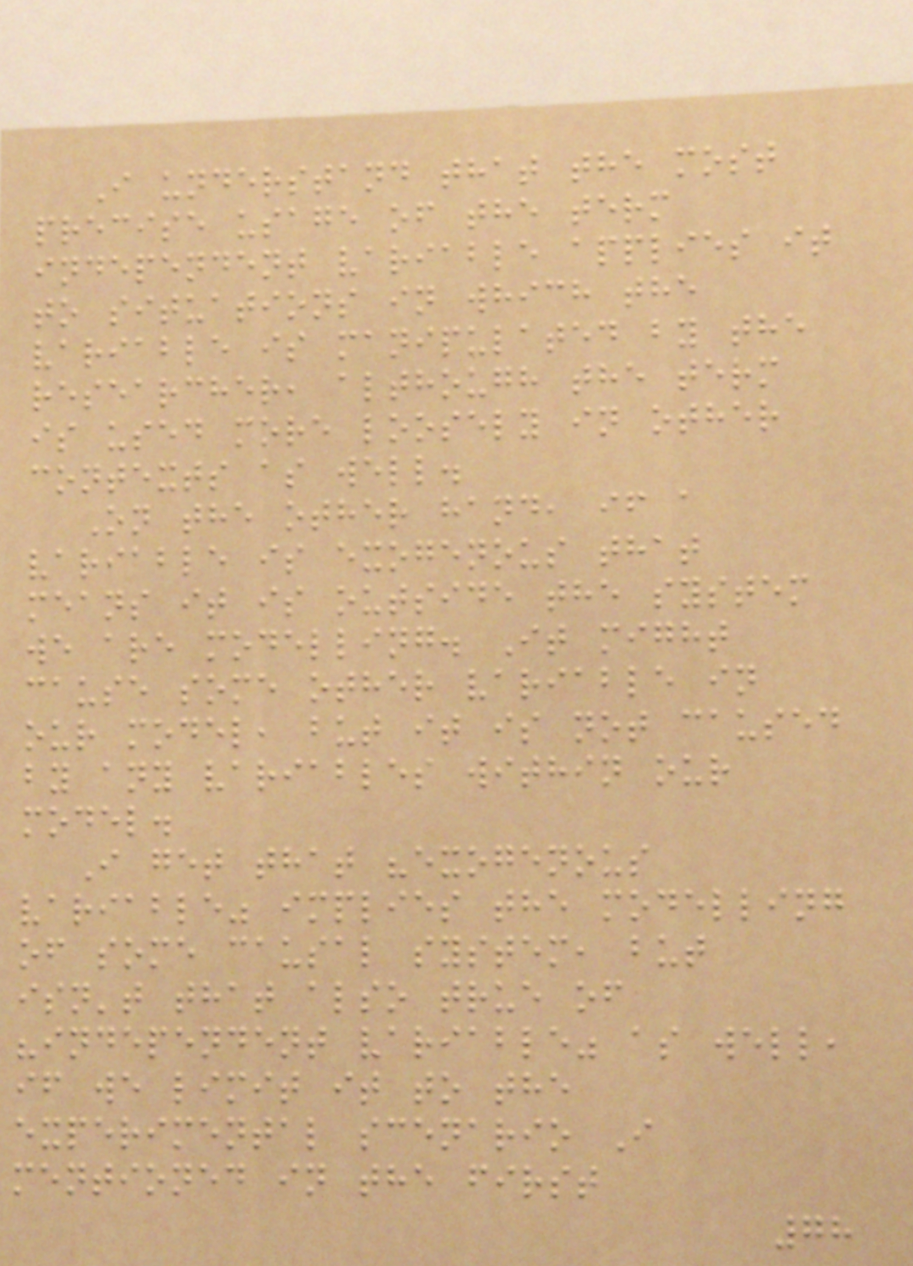I understand that the most
precise usage of the term
independent variable applies it
to situations in which the
variable is manipulated by the
researcher, although the term
is used more loosely in other
contexts as well.
On the other hand, if a
variable is exogenous that
means it is outside the system
we are modelling. It might
cause some other variable in
our model, but it is not caused
by any variables within our
model.
I get that "exogenous
variable" implies the modelling
of some causal system, but
isn't that also true of
"independent variable" as well,
if we limit it to the
experimental scenario I
mentioned in the first
78
